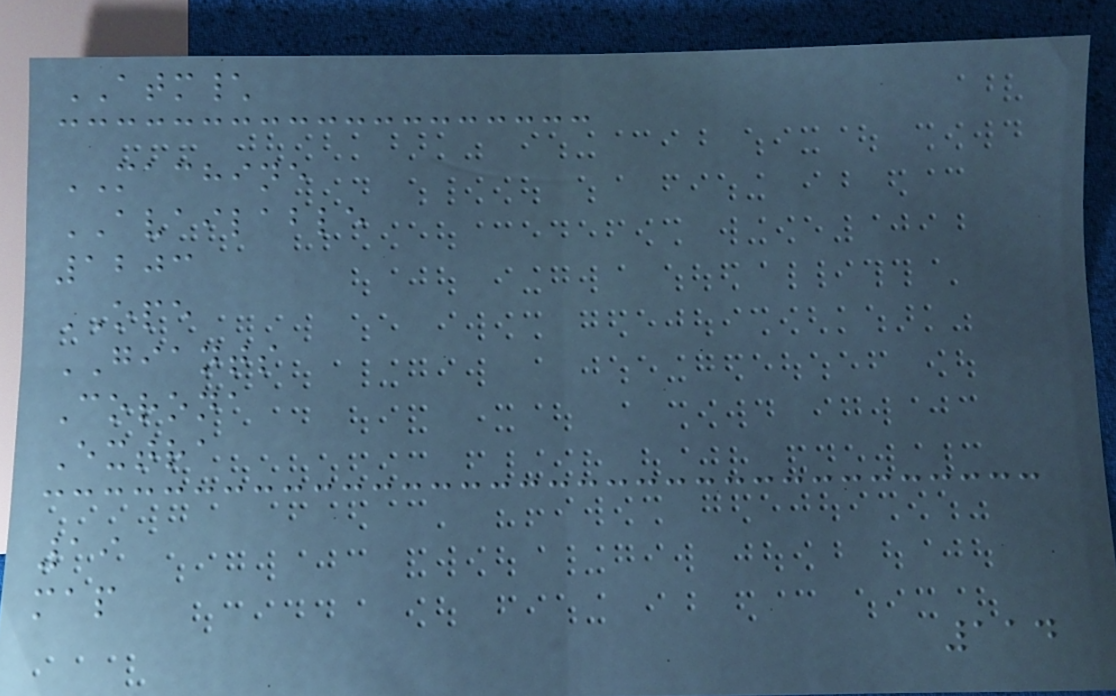ATM\
MACHINE
AVAILABLE
1203
OPE
GIANTS
Corona
Extra
19
map
114
